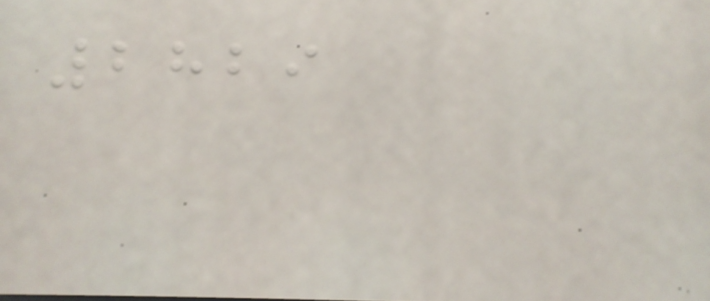2829
